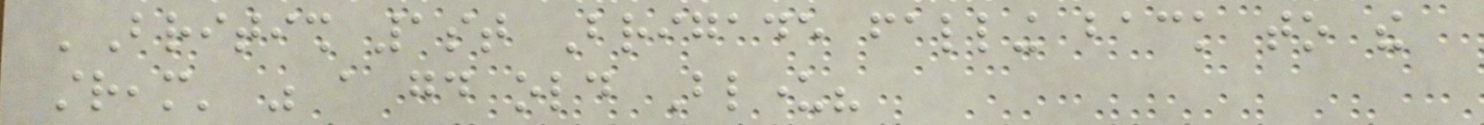'British 1st Brigade falling back to the
stream' was a good old Blunder?
